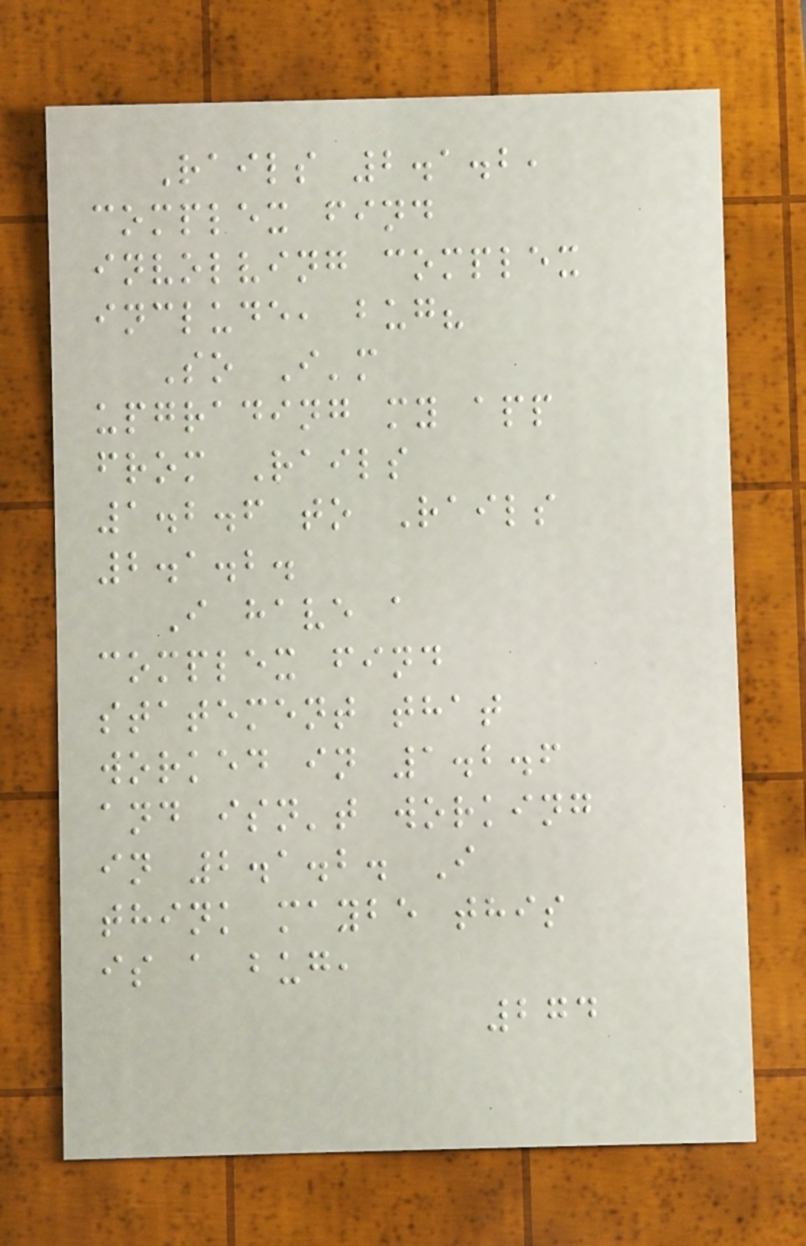Rails 2.1.2,
complex find
involving complex
include, bug?
So I'm
upgrading my app
from Rails
1.2.6 to Rails
2.1.2.
I have a
complex find
statement that
worked in 1.2.6
and isn't working
in 2.1.2. I
think maybe this
is a bug,
274
